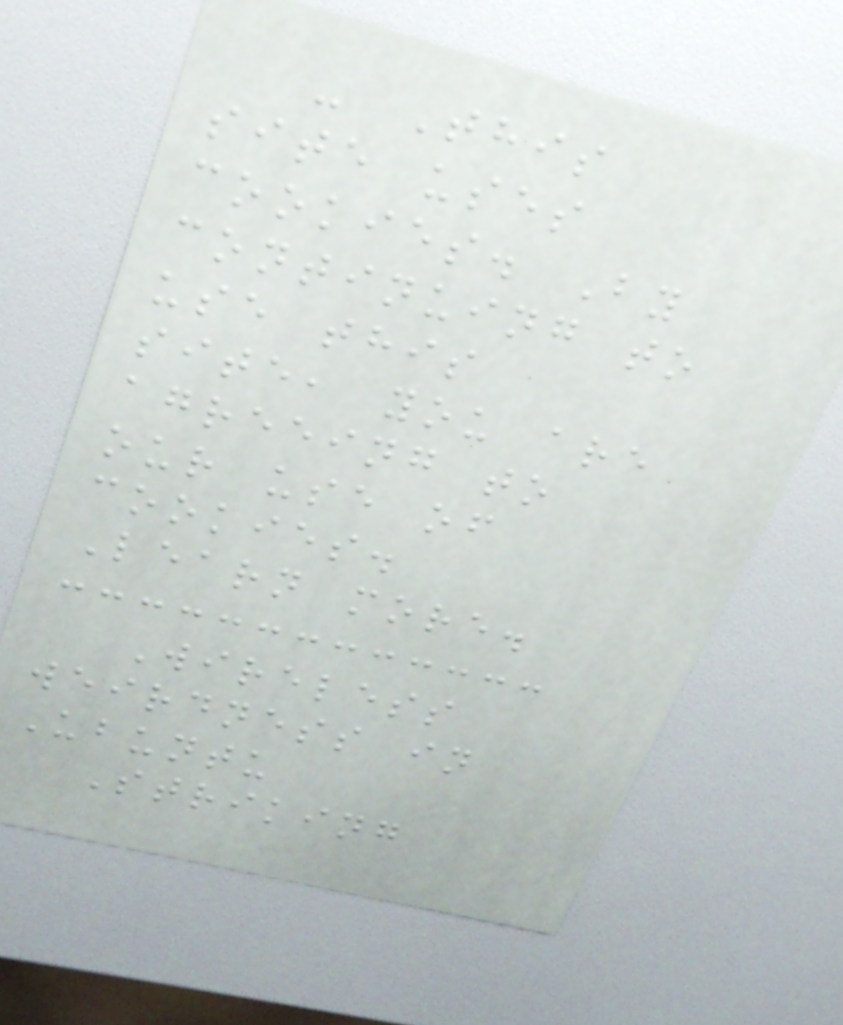- This
site uses
cookies. By
continuing to
use this
site, you are
agreeing to
our use of
cookies.
Learn more.
Wireless
weirdness in
Ubuntu
Striking
